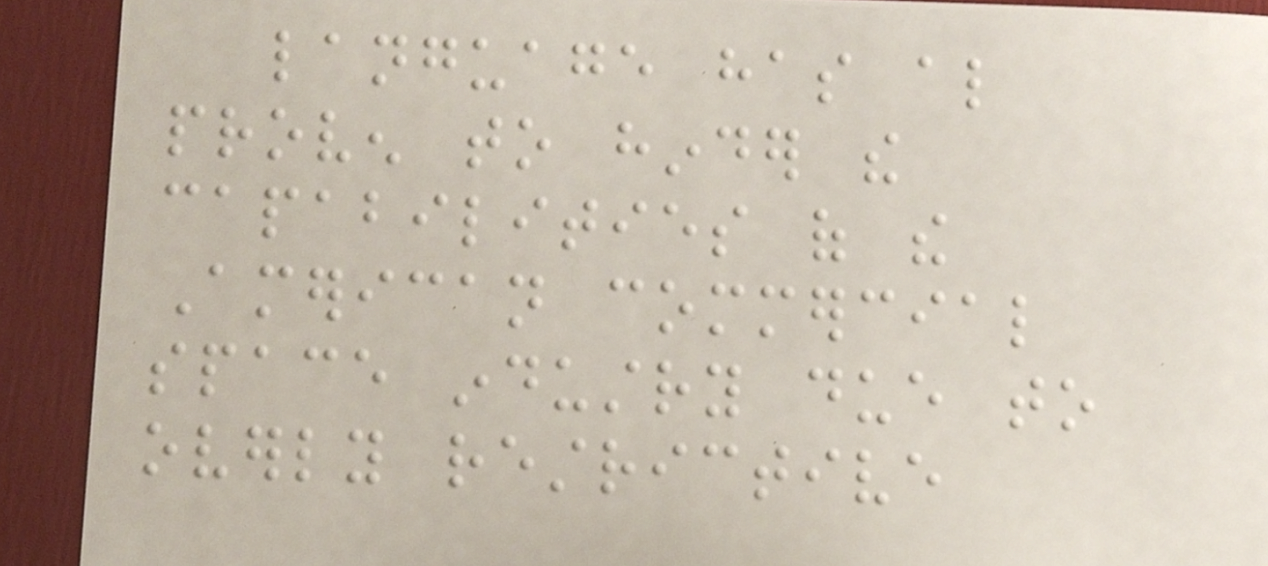language has also
proven to hinder the
capabilities of the
American commercial
space industry due to
overly restrictive
